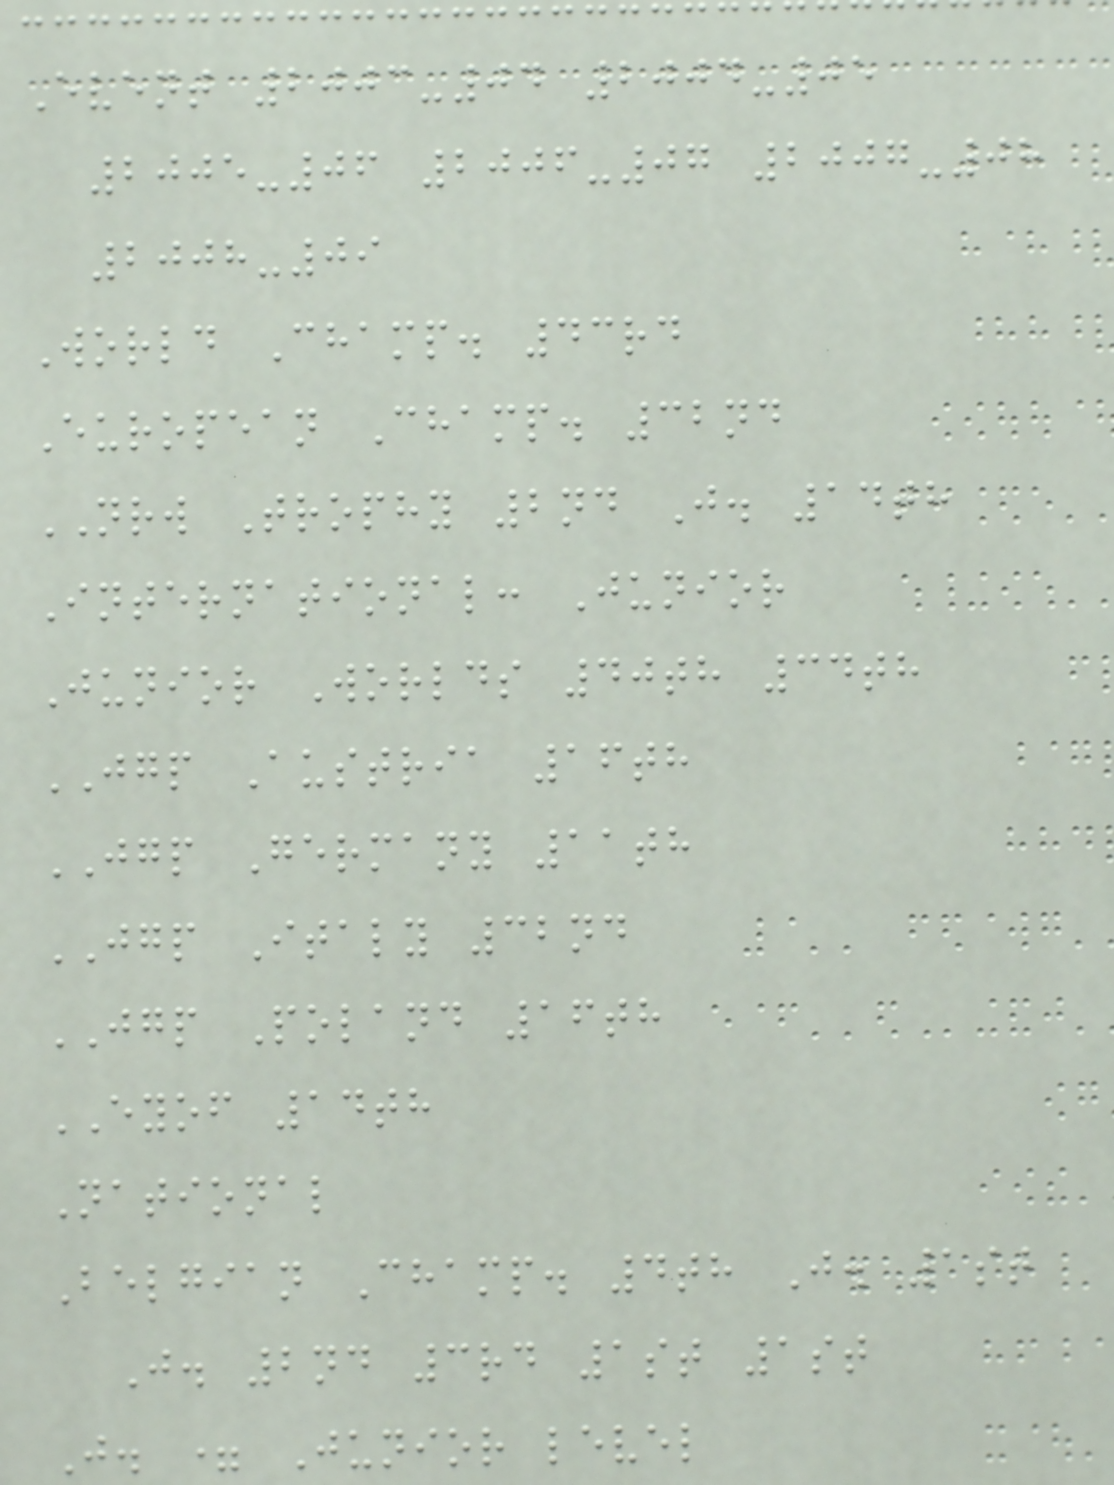Event 2003-04 2004-05
2005-06 2006-07 2007-08
2008-09
World Champ. 43rd
European Champ. 32nd
NRW Trophy 2nd J. 14th
International: Junior
Junior Worlds 40th 34th
JGP Austria 16th
JGP Germany 11th
JGP Italy 32nd
JGP Poland 16th
EYOF 14th
National
Belgian Champ. 4th J. 1st
J. 2nd 3rd 1st 1st
J. = Junior level
